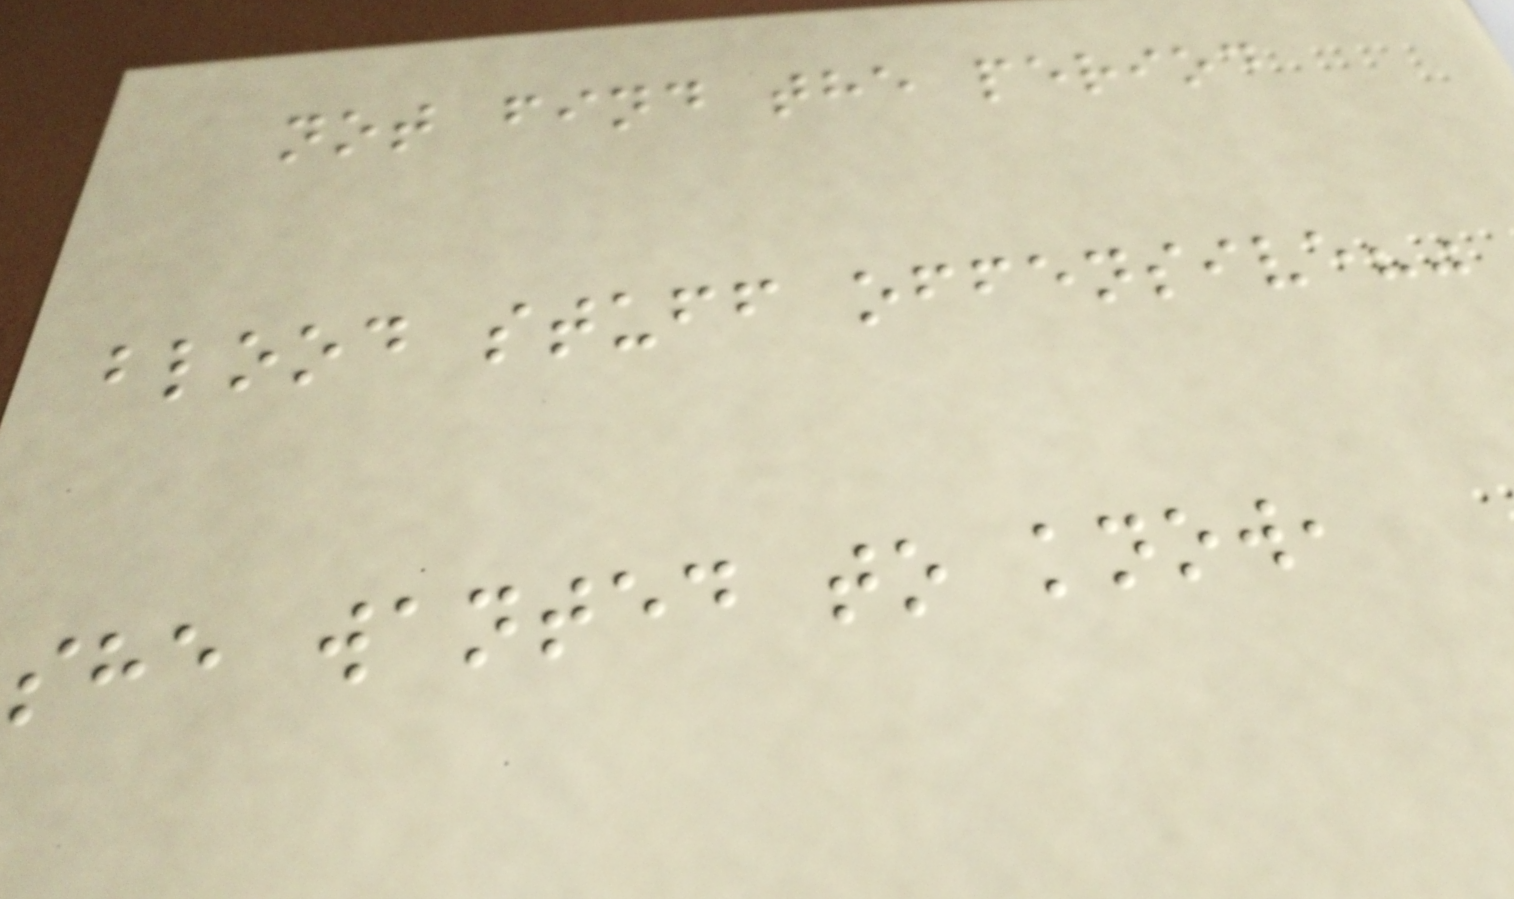not find the period
blood stuff offensive?"
she wanted to know,
